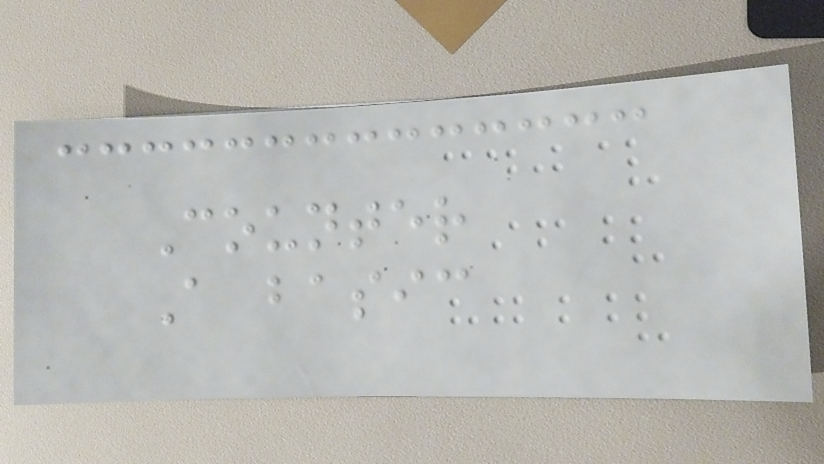Counter
A basic
